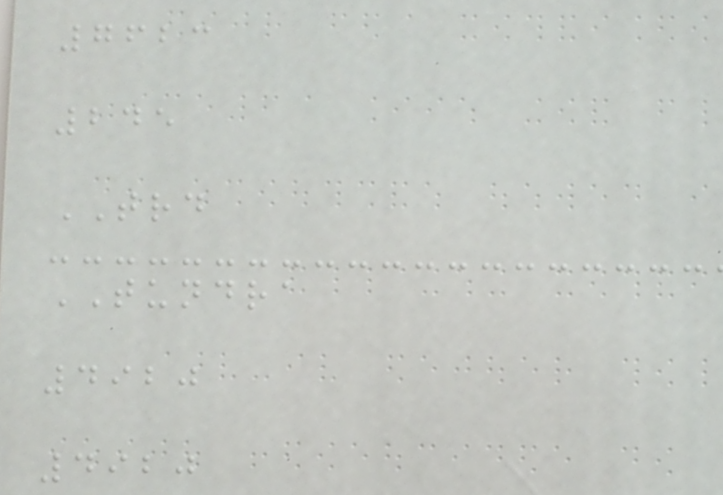7623
245
TRD
TUNDRA
4920
4920
